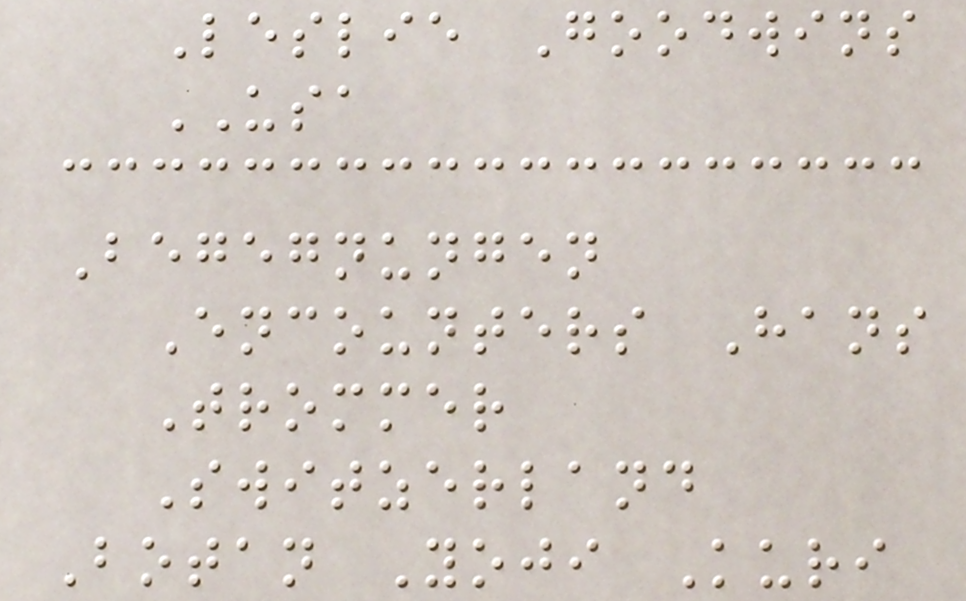Leslie Goodwins
USA
Begegnungen
Encounters Hans
Trommer
Switzerland
Botan Yoji Kuri
